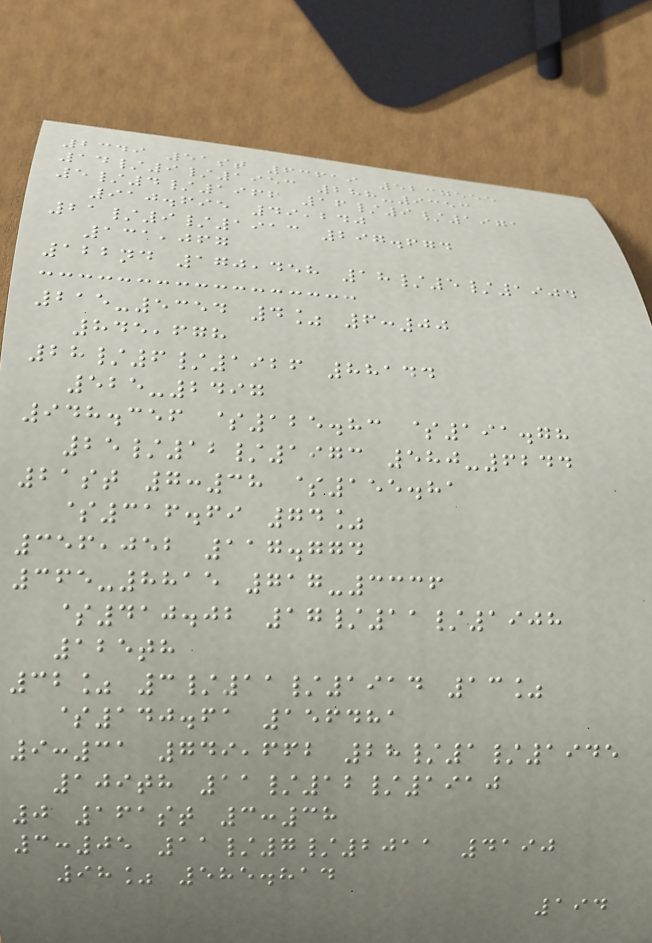2349 51st 63619 5237555
14/9/1953 288-9353
5/4/1966 16/9/1971
910.695 49,240
21/9/1913 297.674
131,067
122nd 170,458 18/5/1904
215-5354 4% 6:00
845,678
28/6/1926 88144
525-2497
948.356 $125.83 $191.78
25/12/1973 580-6244
21st 7:38 $155.81
$316.69 74%
356,052 117.774
365-8815 717-3336
$410.02 17/11/1908
125th
32% 3/11/1914 13%
$140.61 156481
9:31 749,662 28/1/1945
109th 11/12/1910
0 161st 3:38
3:05 11/7/2011 4190
98% 585.814
194
